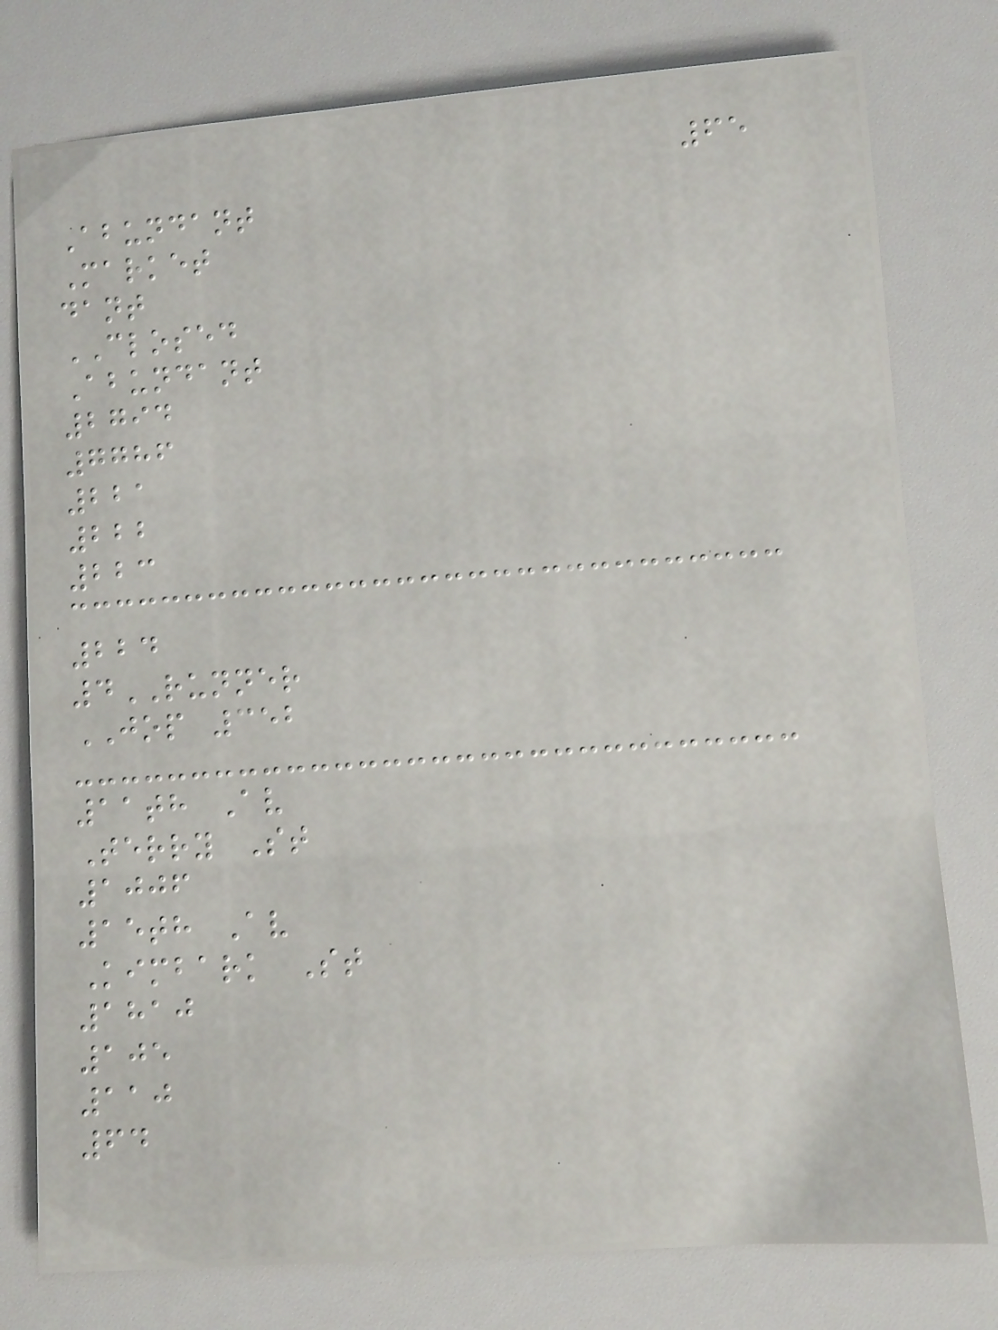65
Abundant
Market
dant
CLOSED
Abundant
2794
7786
221
222
223
224
4RUNNER
JOP 352
11th Av
Terry St
1006
15th Av
Kimbark St
1810
105
110
64
